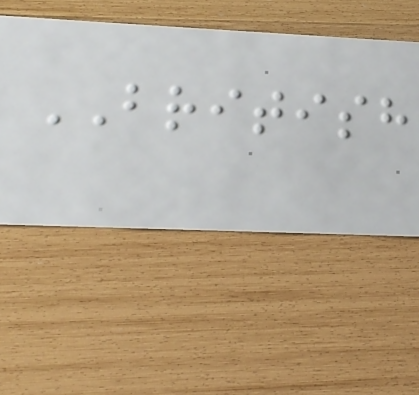BRITISH
